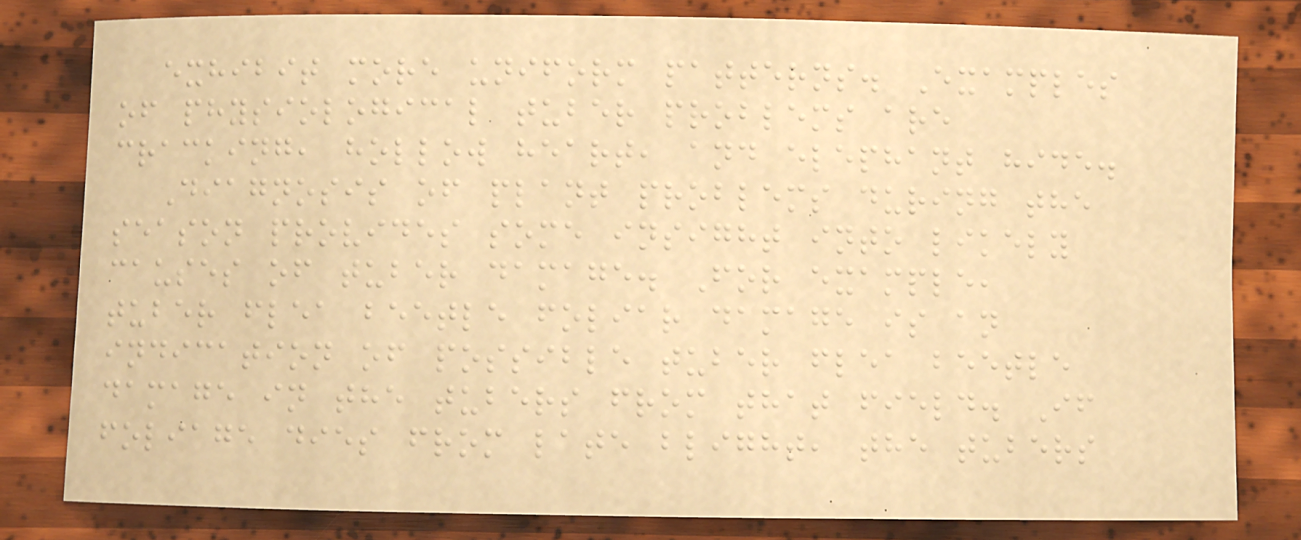exhibit more uniform patterns. Examples
of physiological tuber problems are
cracking, hollow heart, and elephant hide.
Diagnosis of plant problems during the
season provides some insight into likely
causes of tuber damage. For example,
tuber flea beetle foliar damage is an
indication of possible tuber flea beetle
damage in the tubers from that field. If
foliage dies from late blight, the tubers
